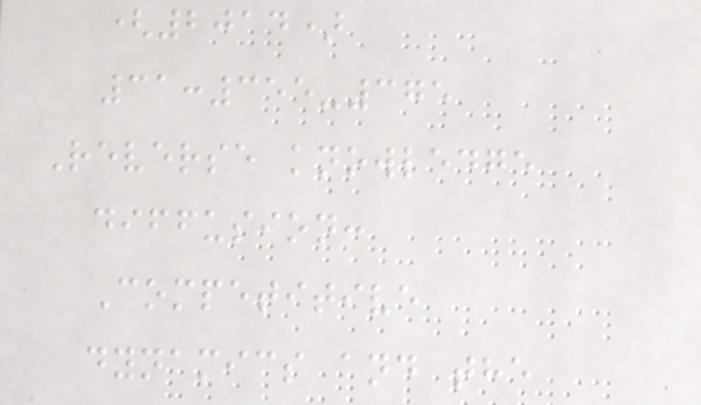(2014)
31:355-375
Reverse knowledge
diffusion:
Competitive
dynamics and the
